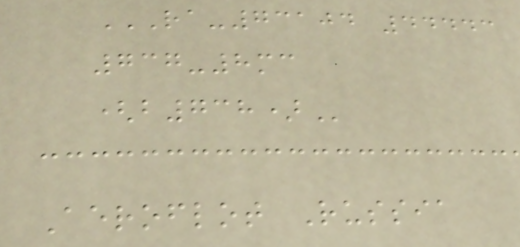RA-73104 44443
737-8MC
(B738)
Aeroflot Russia
